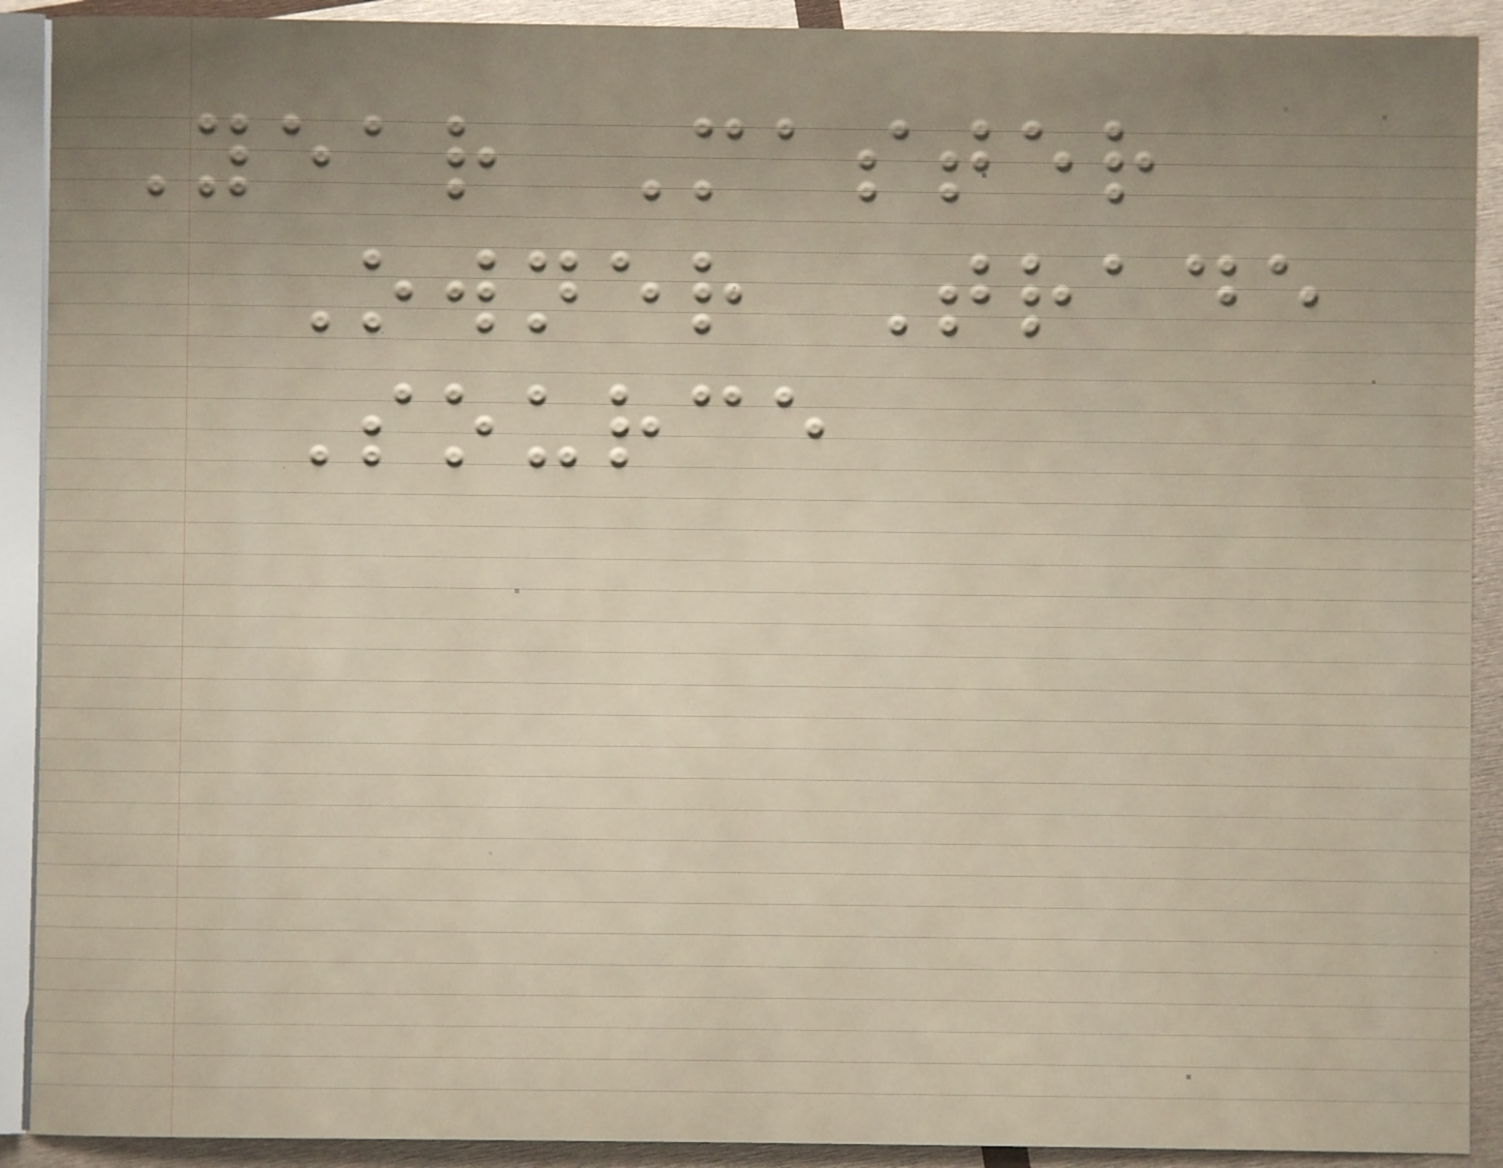Year Master
Owner Trade
Source
